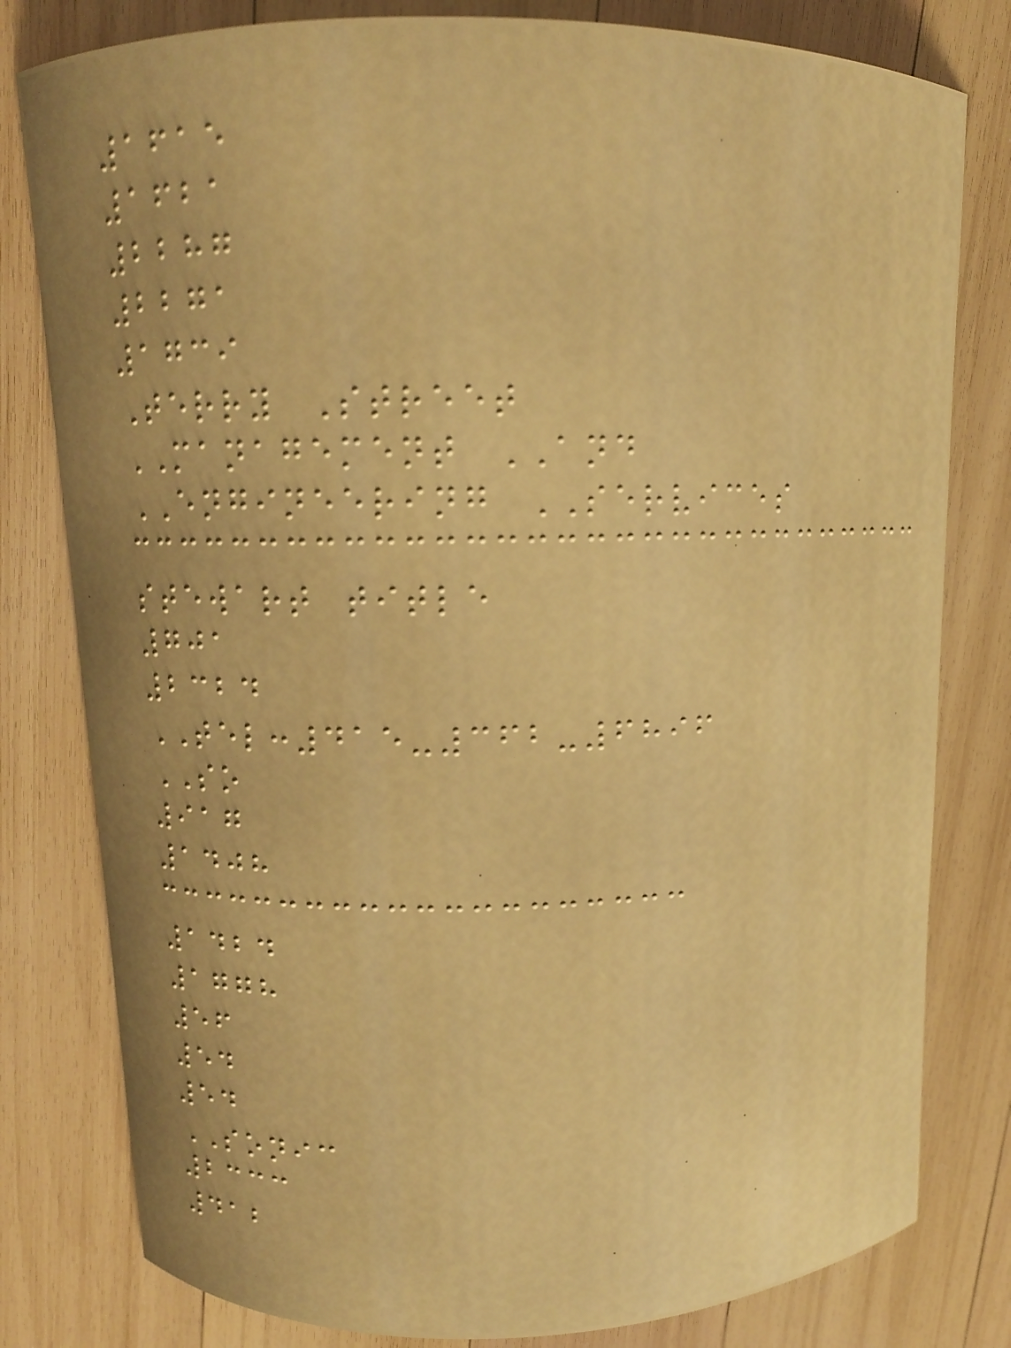1615
1621
2287
2271
1739
Terry Street
MANAGEMENT AND
ENGINEERING SERVICES
stewart title
701
2324
TEL:415-362-6896
SO
917
1408
1424
1778
56
54
54
SONIC
2333
412
